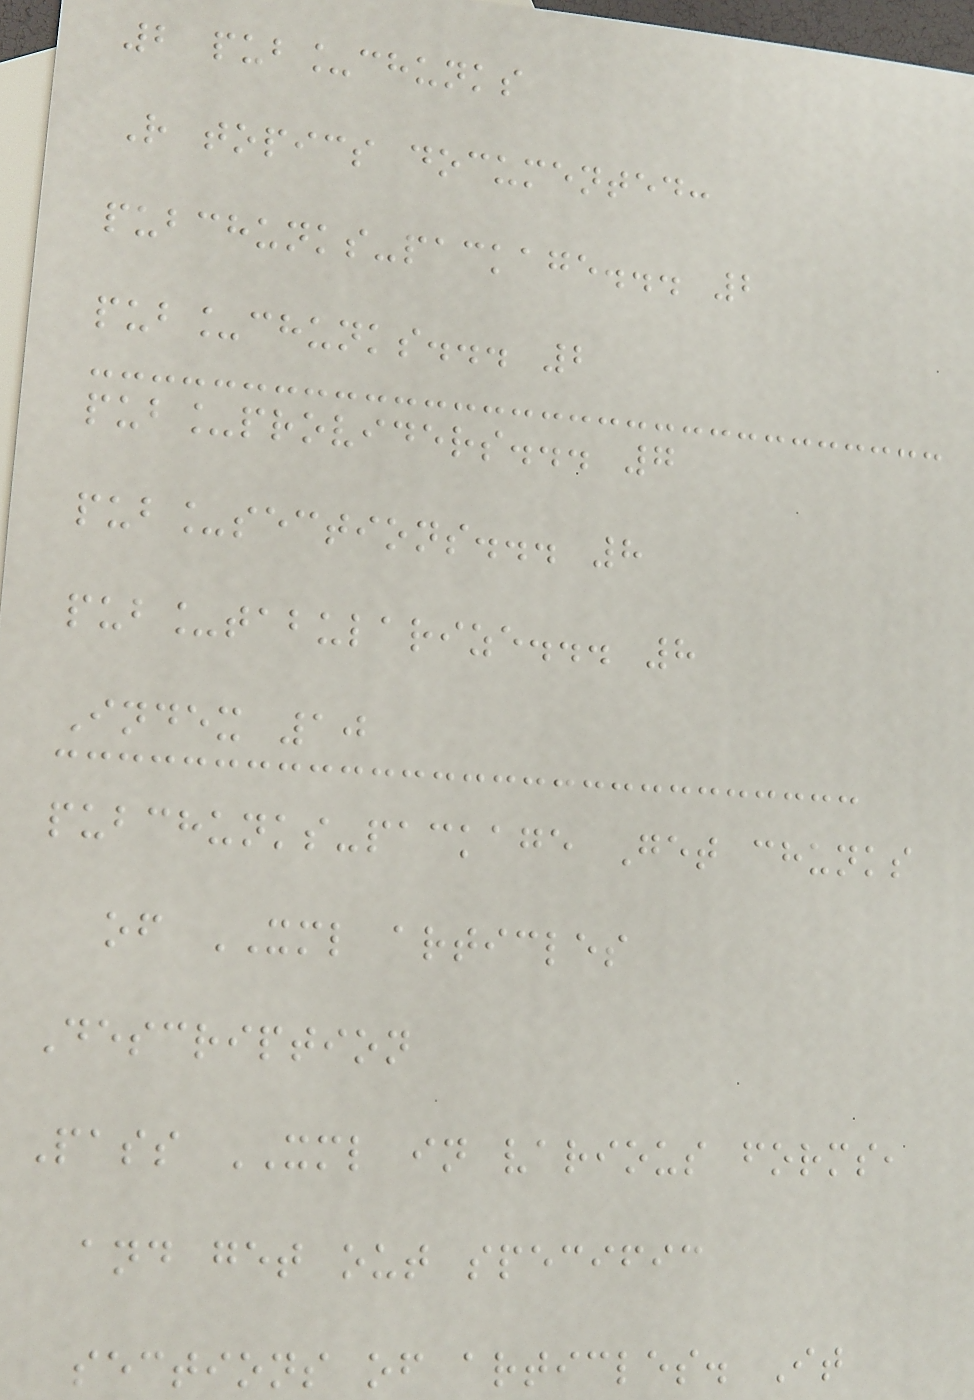2 pub_chunks
R topics documented:
pubchunks-package... 2
pub_chunks... 2
pub_providers... 7
pub_sections... 8
pub_tabularize... 8
Index 10
pubchunks-package Get chunks
of XML articles
Description
Pass XML in various forms,
and get out specific
sections of articles. It
